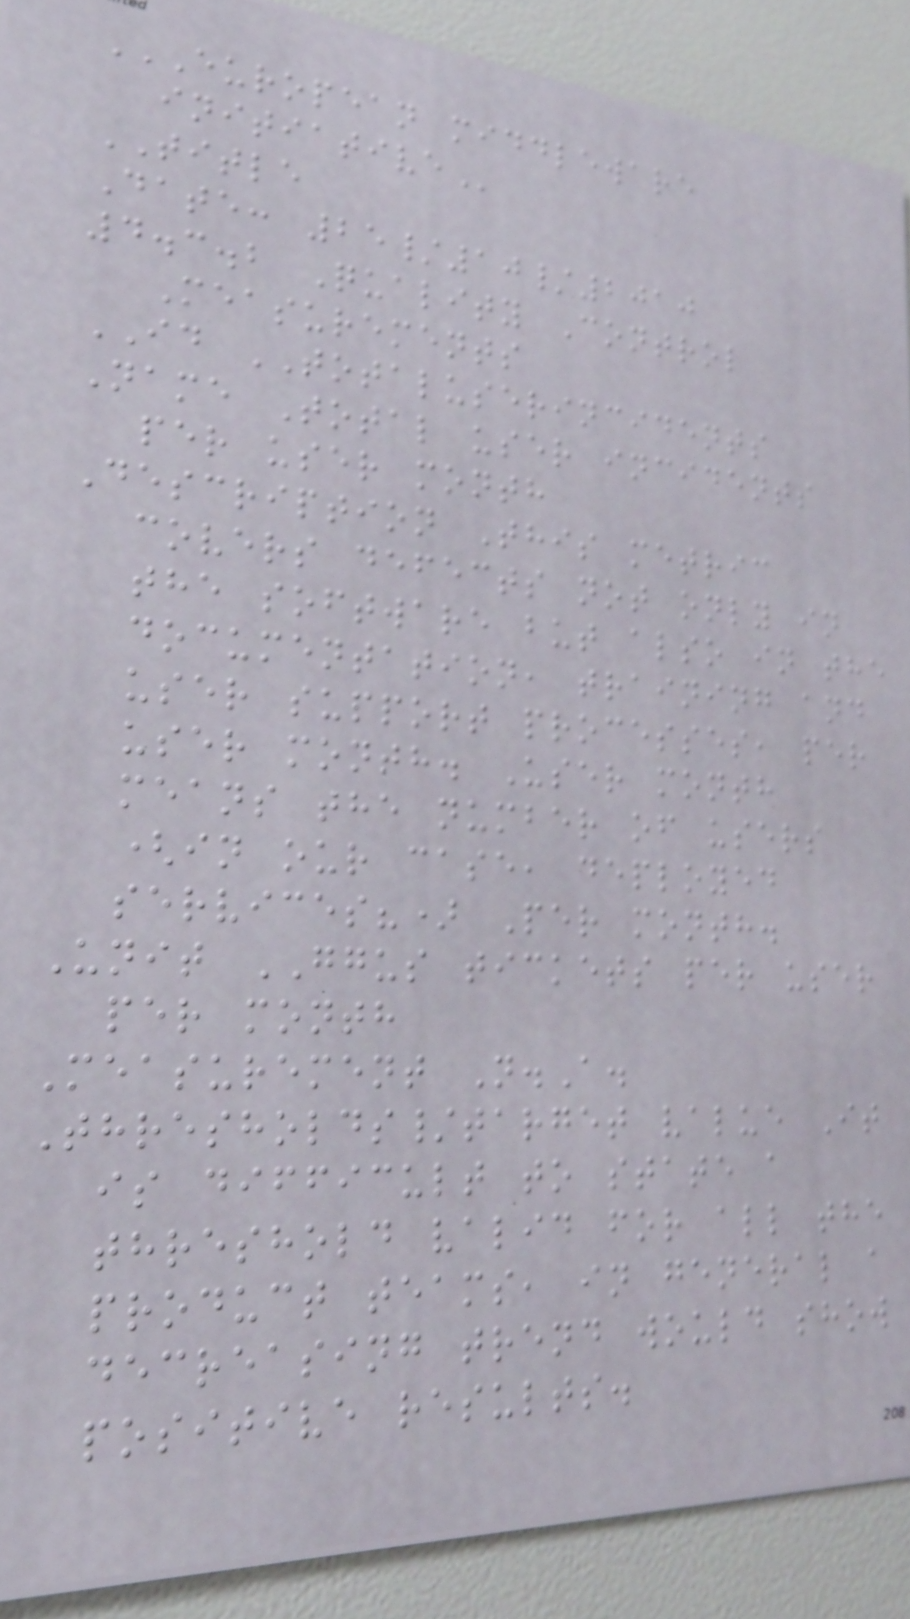EUROPEAN MIDDLEWARE
INITIATIVE
TITLE
Date: 25/10/2010
4.3.2 Quality Control
Measurements
ID TOTALUSERINCIDENTS
Name Total user incidents
per user month
Description This metric
covers defects not only in
the software but also in the
documentation, training and
user support processes, per
user month. User month
means the number of users
(in our case, deployed
services?) Per month.
Unit GGUS tickets per user
per month
Measurement N.A.
Thresholds/target value It
is difficult to state a
threshold valid for all the
product teams, in general a
decreasing trend would show
positive results.
